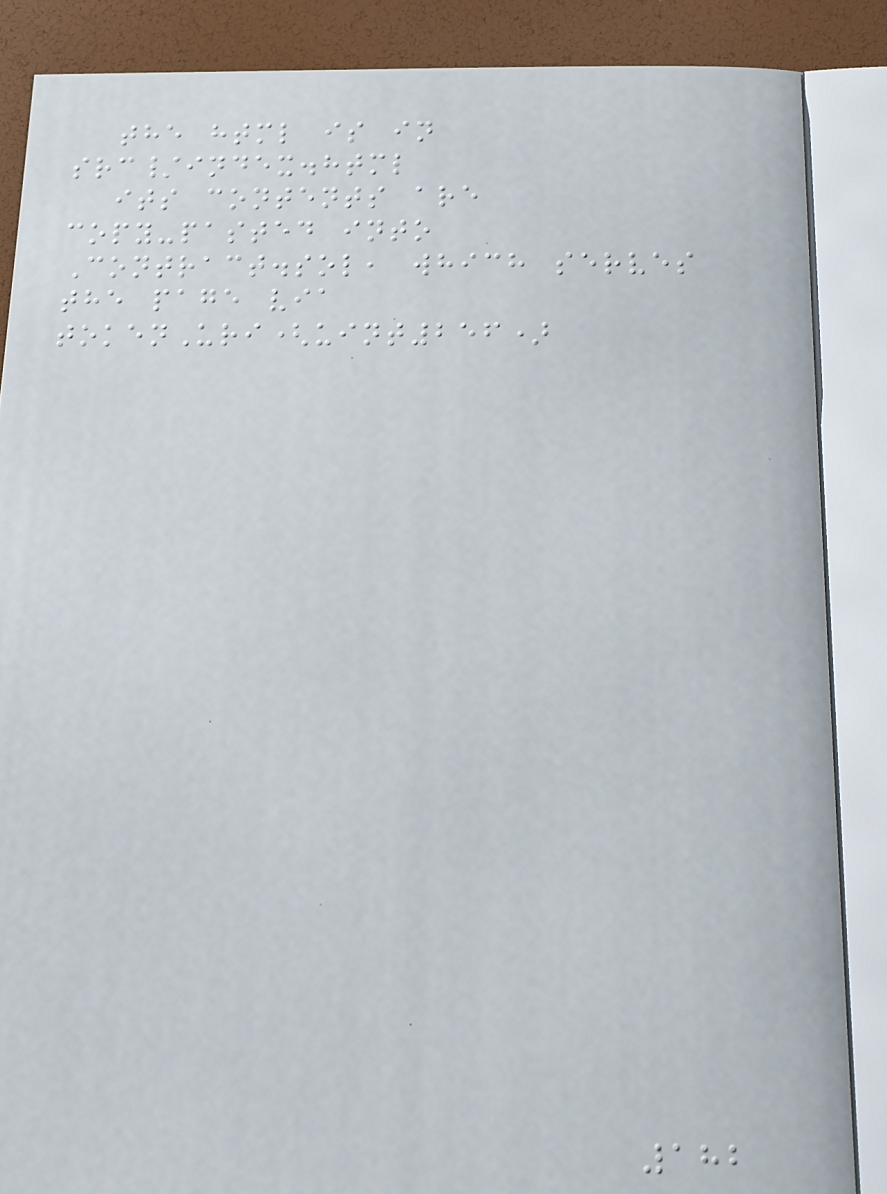the html is in
src/index.html
its contents are
copy-pasted into
Contract.sol, which serves
the page via
tokenUri(uint256)
182
